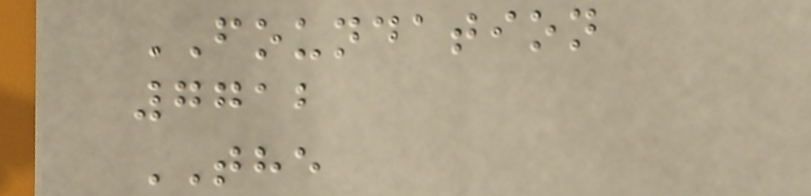FOUNDATION
7712
THE
